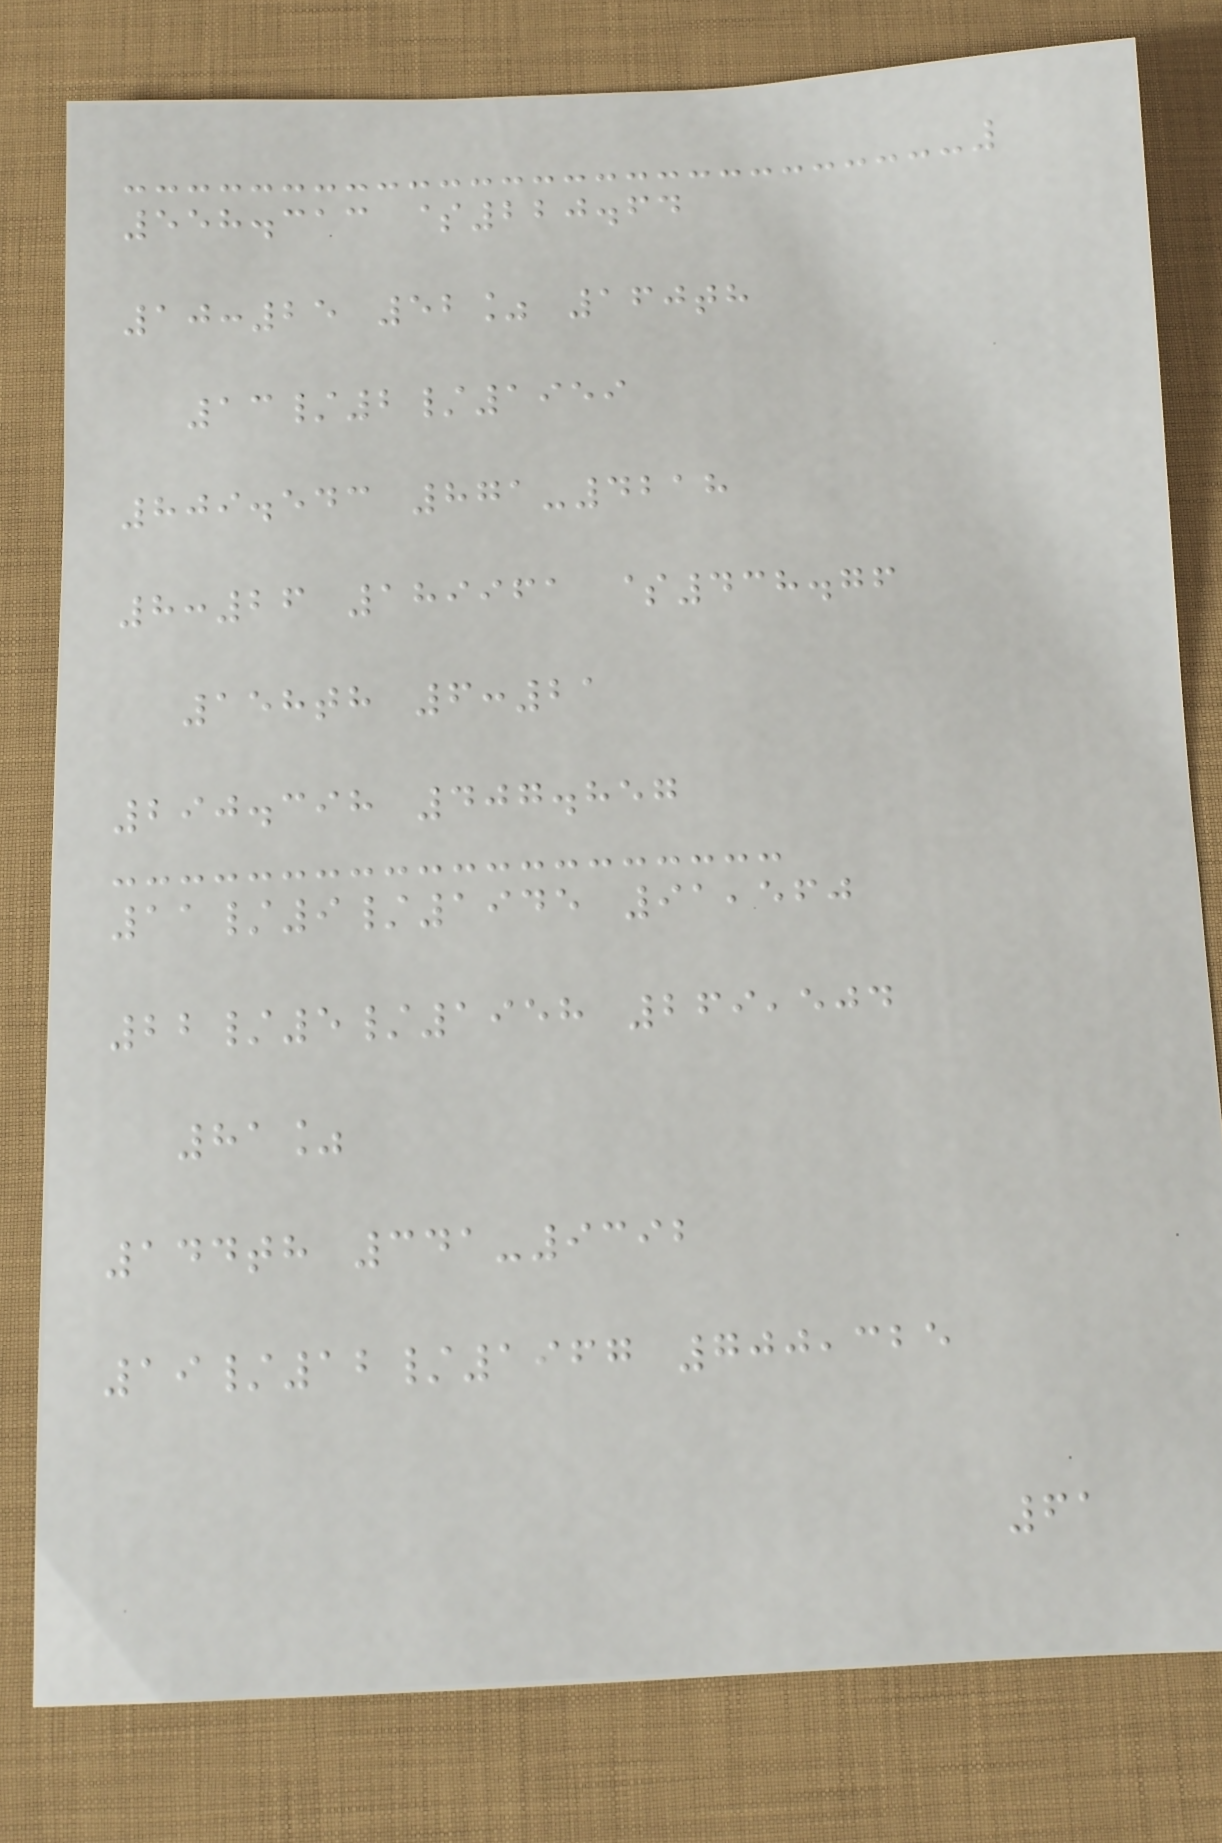558.313 $220.64
10:25 52% 160th
13/2/1959
809.543 871-4218
8:26 189961 $438.76
158th 6:21
290.398 407.857
11/9/1945 91,560
22/5/1958 269,504
81%
144th 341-9392
19/12/1967 700,325
61
